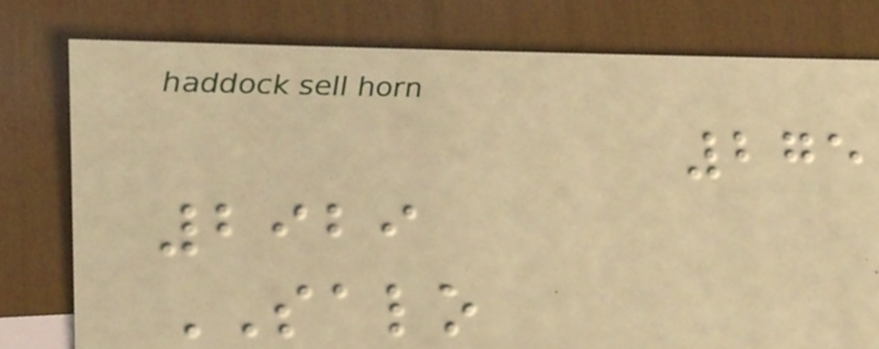275
2929
SALO
